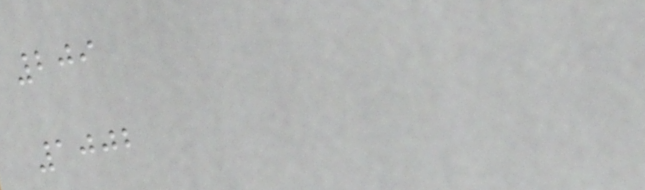209
1002
